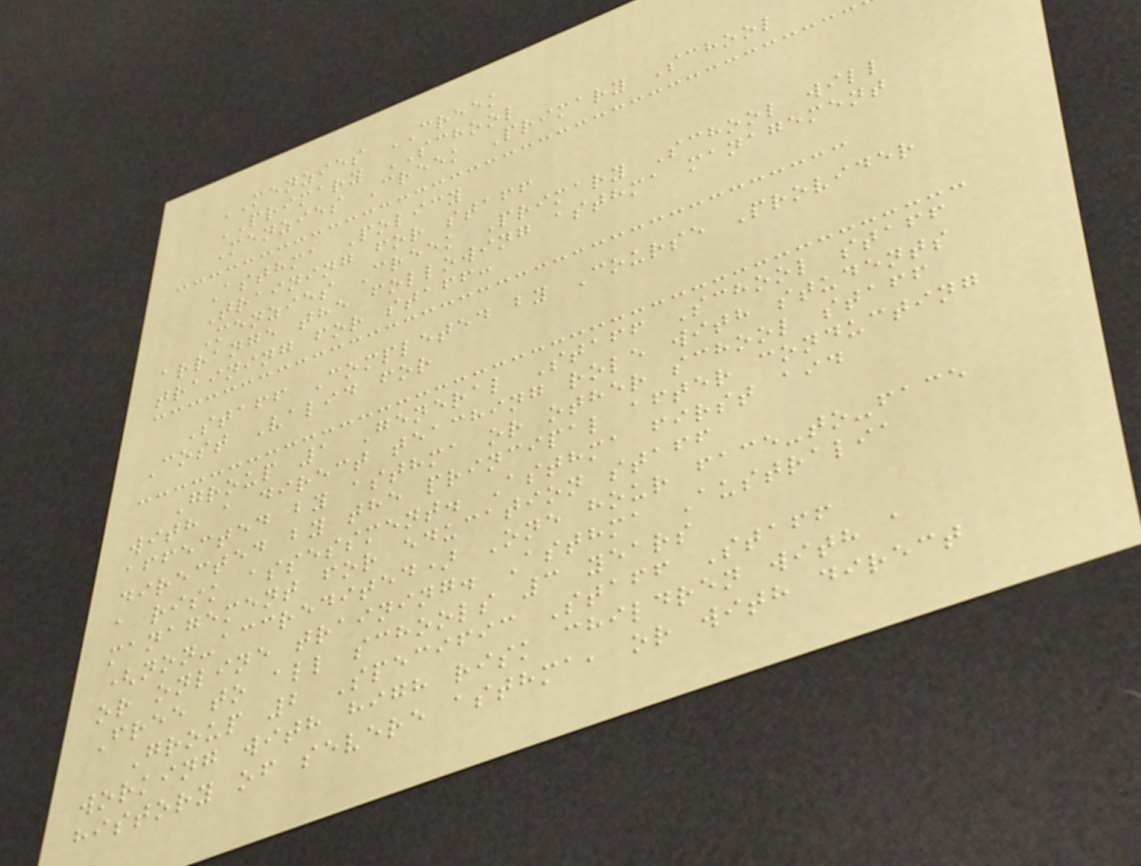MENZIES CREEK
PRIMARY SCHOOL
Menzies Creek Primary School
Asthma Policy
Training for staff
Menzies Creek Primary School will
arrange the following asthma management
training for staff:
Staff Completed by Course Provider
Cost Valid for
Group 1 General Staff School staff
with a direct teaching role with students
affected by asthma or other school staff
directed by the principal after conducting
a risk assessment. Asthma first aid
management for education staff
(non-accredited) One hour face-to-face
or online training. Asthma Australia
Free to all schools 3 years
Group 2 Specific Staff Staff
working with high risk children with a
history of severe asthma, or with direct
